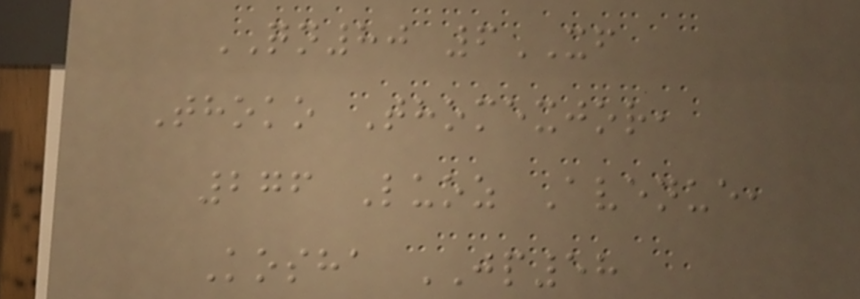QN80 6XF
Thoko Thomexjor,
276 Luoz Avenue,
Kosha JP58
